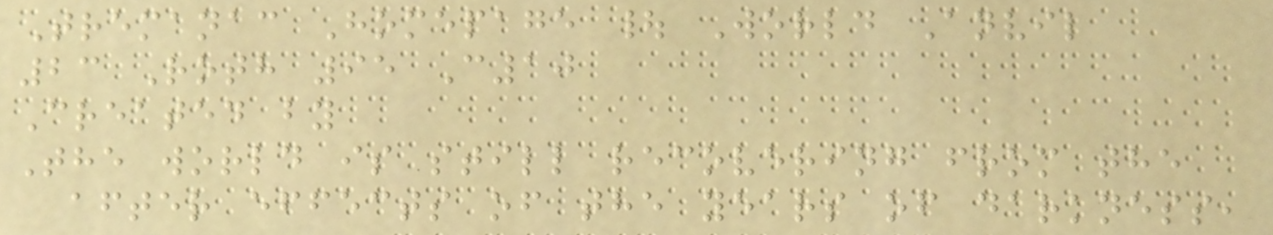Tremanac Homepage | World Anvil
23 Roth 95 C10
Created by
The world is still recovering from the
after effects of the years of darkness,
